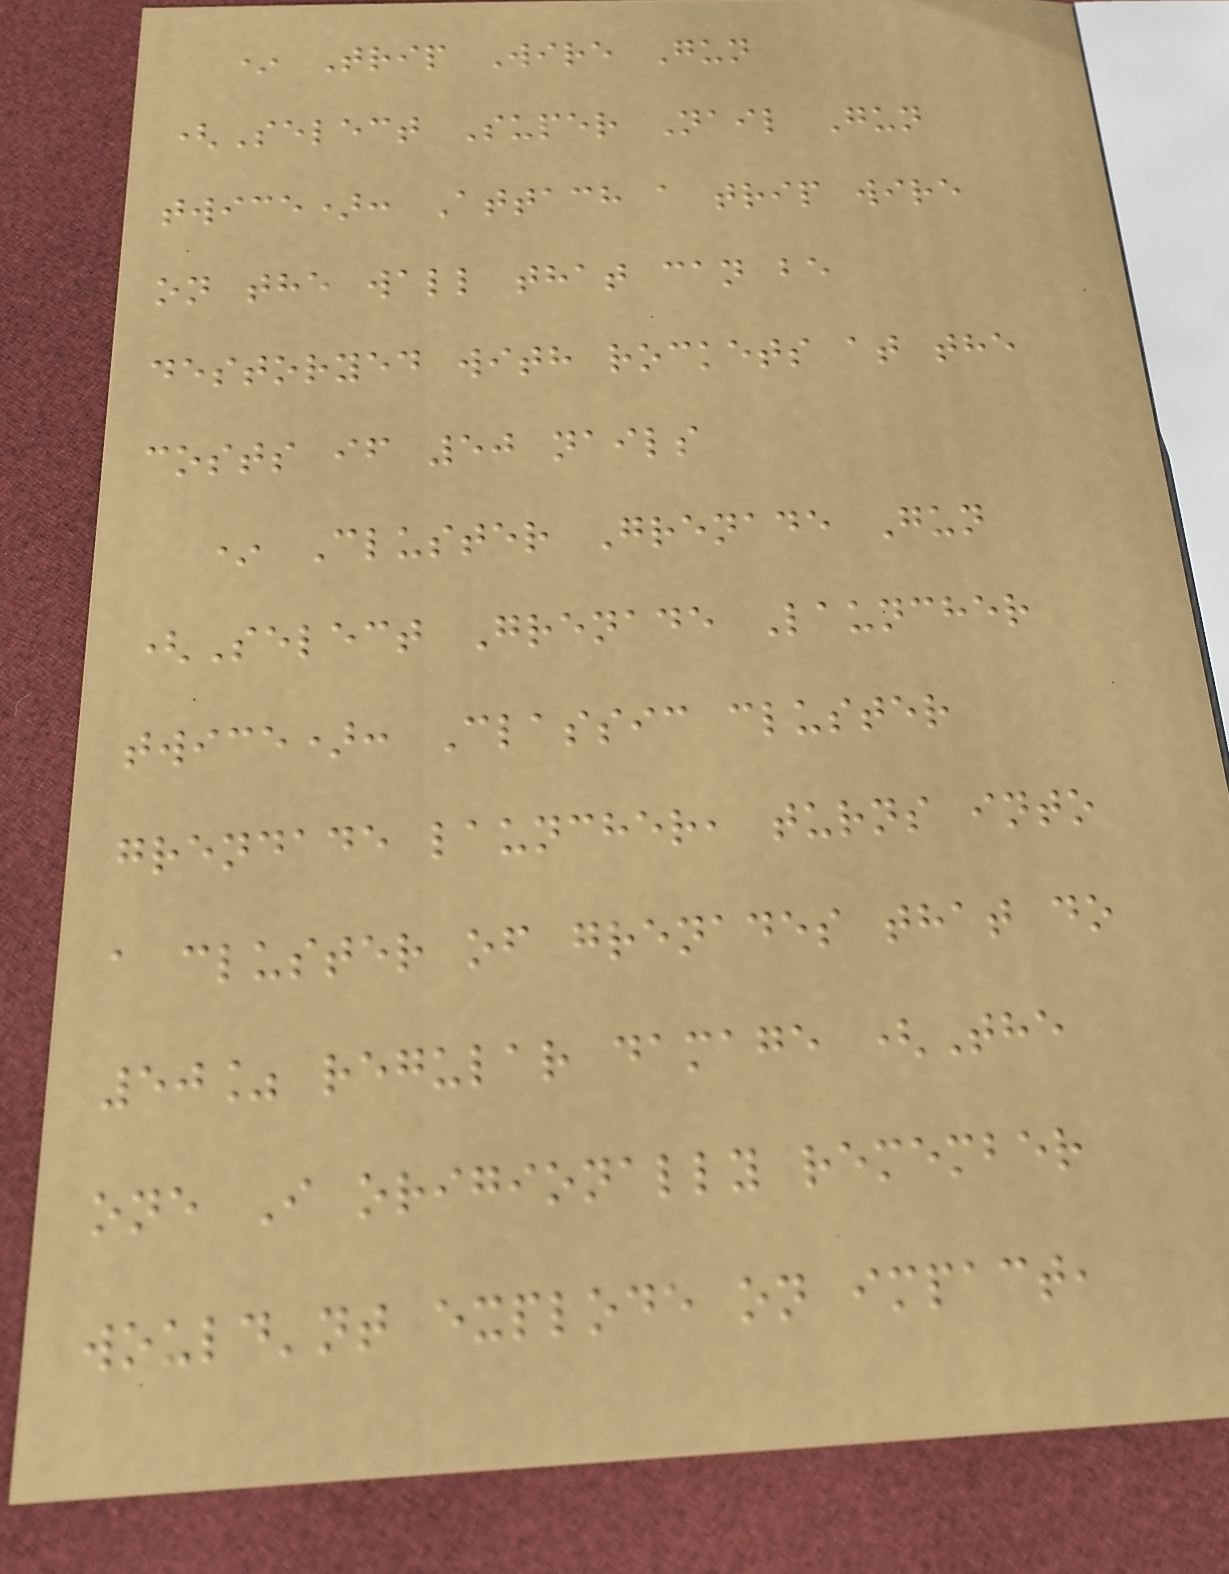* Trip Wire Gun
(Select Super Nail Gun
twice): Attach a trip wire
on the wall that can be
destoryed with rockets at the
costs if 50 nails
* Cluster Grenade Gun
(Select Grenade Launcher
twice): Classic cluster
grendade launcher, turns into
a cluster of grenades that do
50% regular damage (The
one I origionally remember
would'nt explode on impact,
